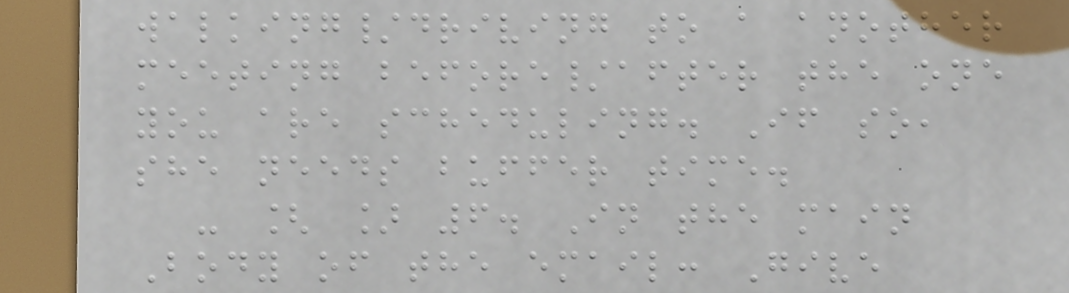walking/driving to a another
meeting before/after the one
you are scheduling. If so,
she needs buffer time.
- [ ] 6. In the main
Body of the email: Give
